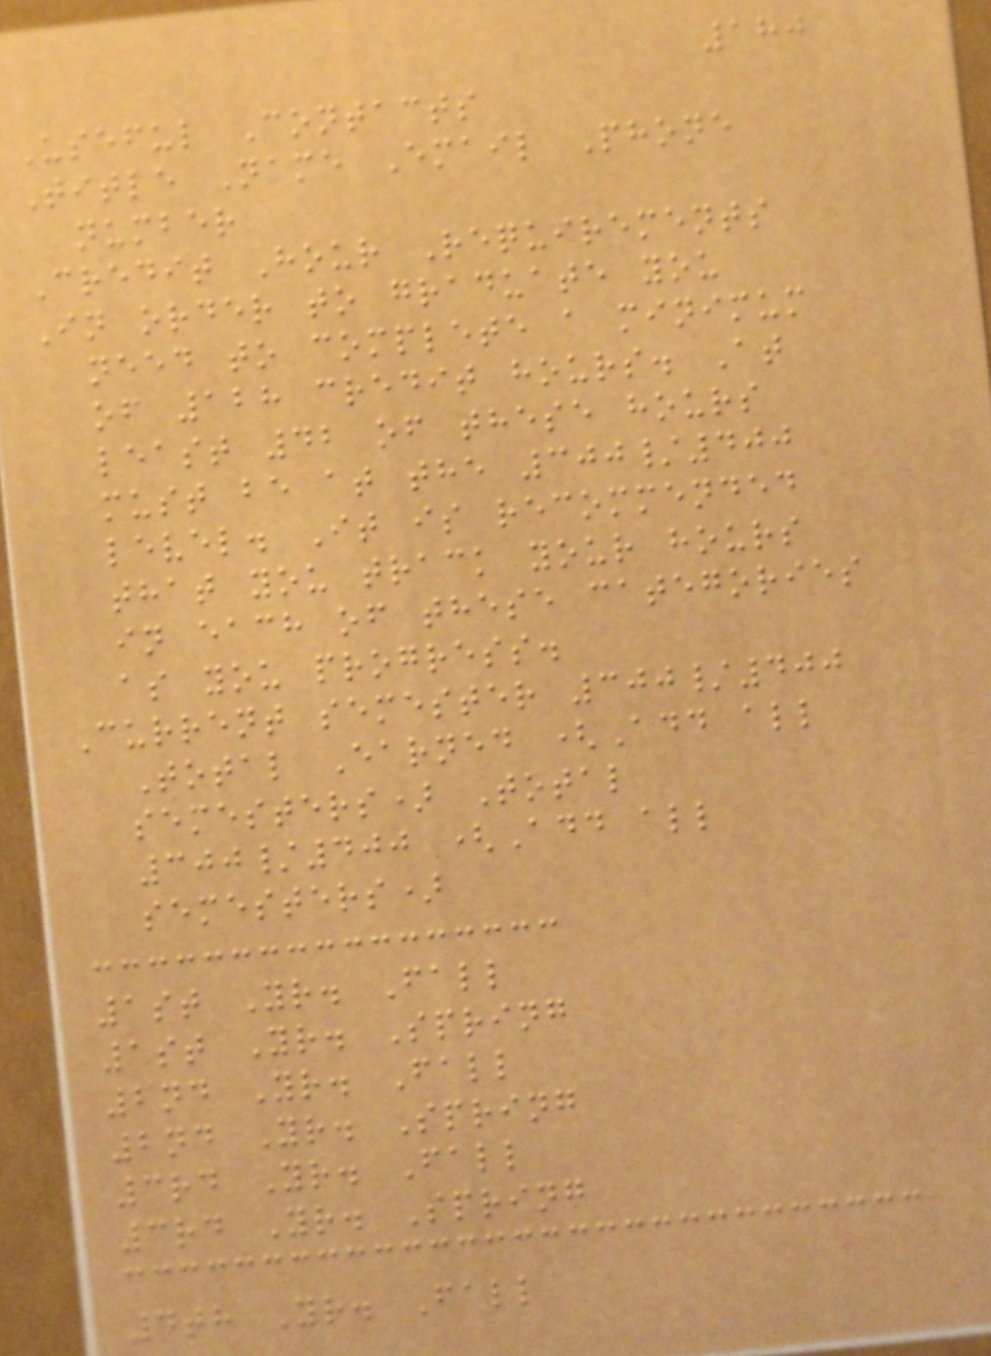180
Useful Contacts
Title Name Email Phone
number
Credit Hour Requirements
In order to graduate you
need to complete a minimum
of 128 credit hours. At
least 42 of these hours
must be at the 300/400
level. It is recommended
that you track your hours
in each of these categories
as you progress.
Current semester 300/400
Total Earned (Add all
semesters) Total
300/400 (Add all
semesters)
1st Yr. Fall
1st Yr. Spring
2nd Yr. Fall
2nd Yr. Spring
3rd Yr. Fall
3rd Yr. Spring
4th Yr. Fall
